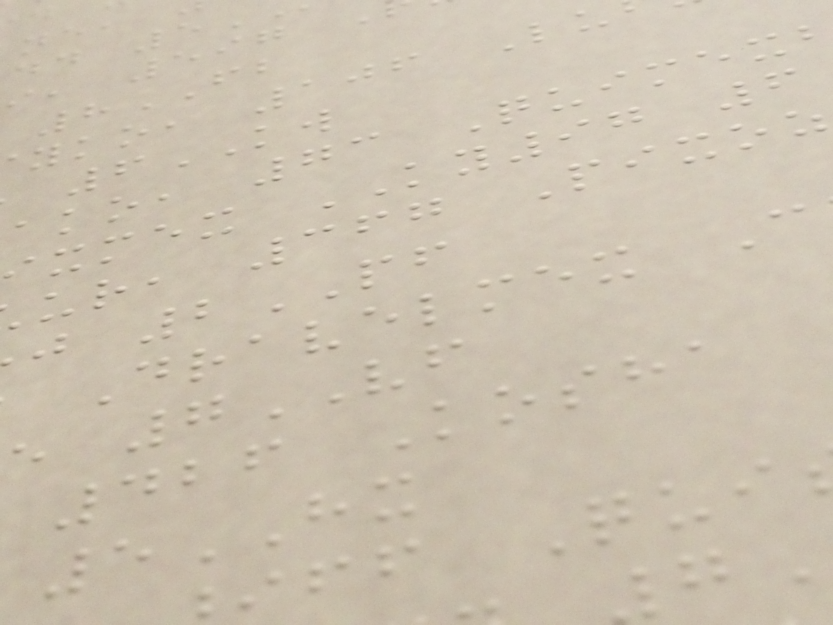8FB
yko, 106 Lu
6KW
ako, 73 Quimex
xmex KY97 6
ur, 367 Pixoz
j 2PF
Dravelmex C
e 7VF
426 Kosha
5HX
